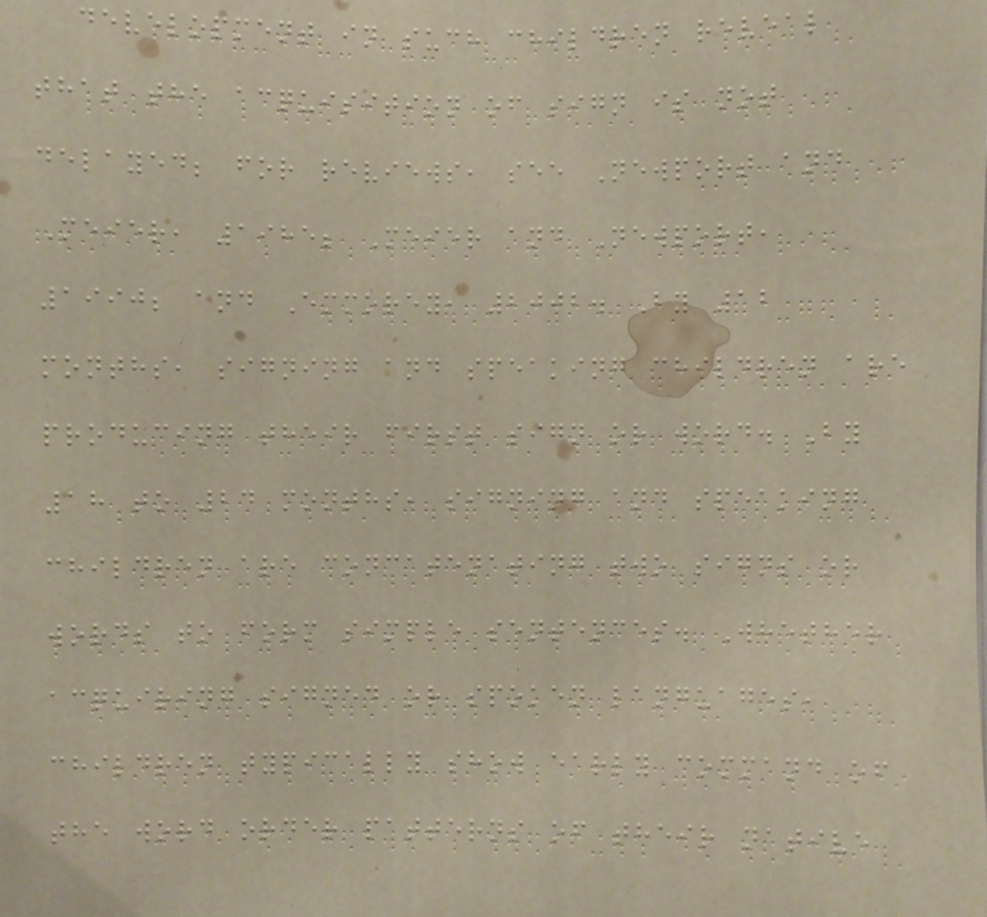development in such children reveal
that the acquisition of sign is not
delayed; for reviews, see Newport and
Meier, 1985; Meier and Newport,
1990; and Emmorey, 2002. By 12
months, signing and speaking children are
producing their first sign or word. By
18 to 24 months, signing and speaking
children are concatenating two signs or
words to form simple sentences. Whether
acquiring signed or spoken languages,
children typically show early command of
the word order patterns of their native
